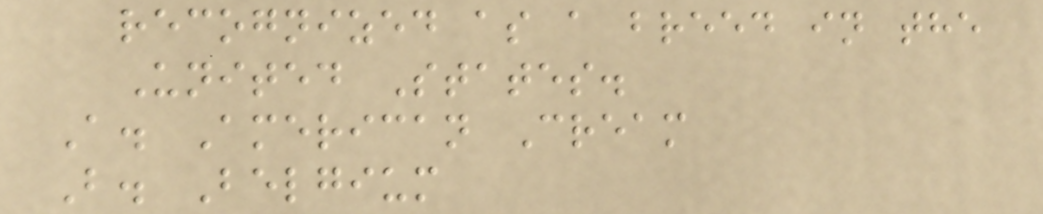recognized as a breed in the
United States.
A. American Cream
B. Belgium
